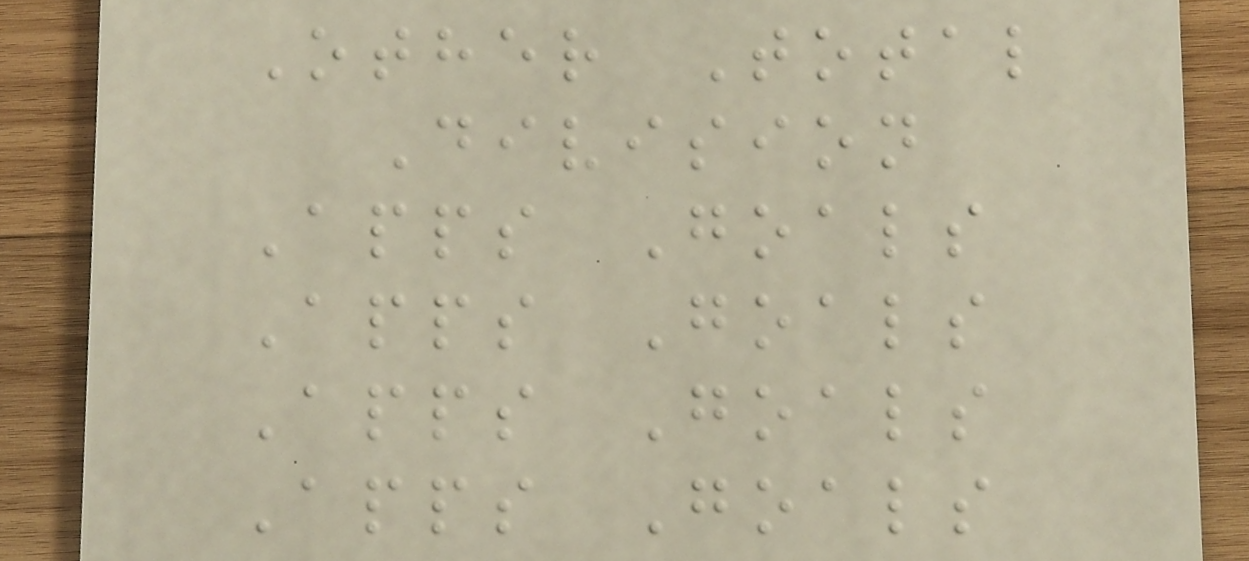Other Total
Division
Apps Goals
Apps Goals
Apps Goals
Apps Goals
